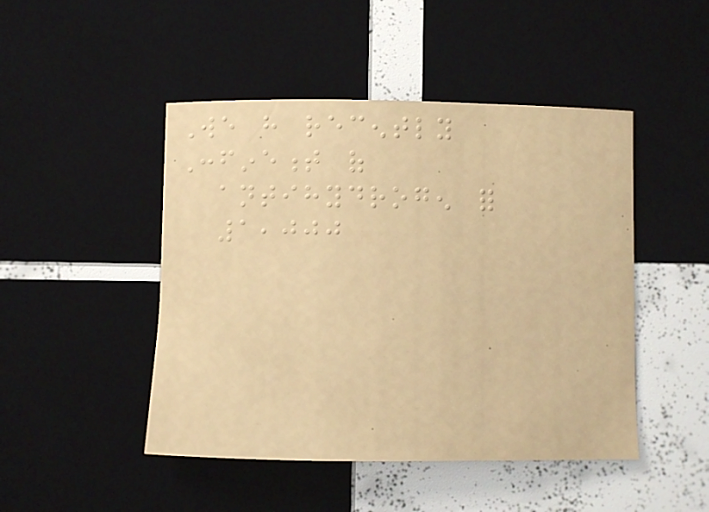We have recently
Confinement of
antihydrogen for
1,000
